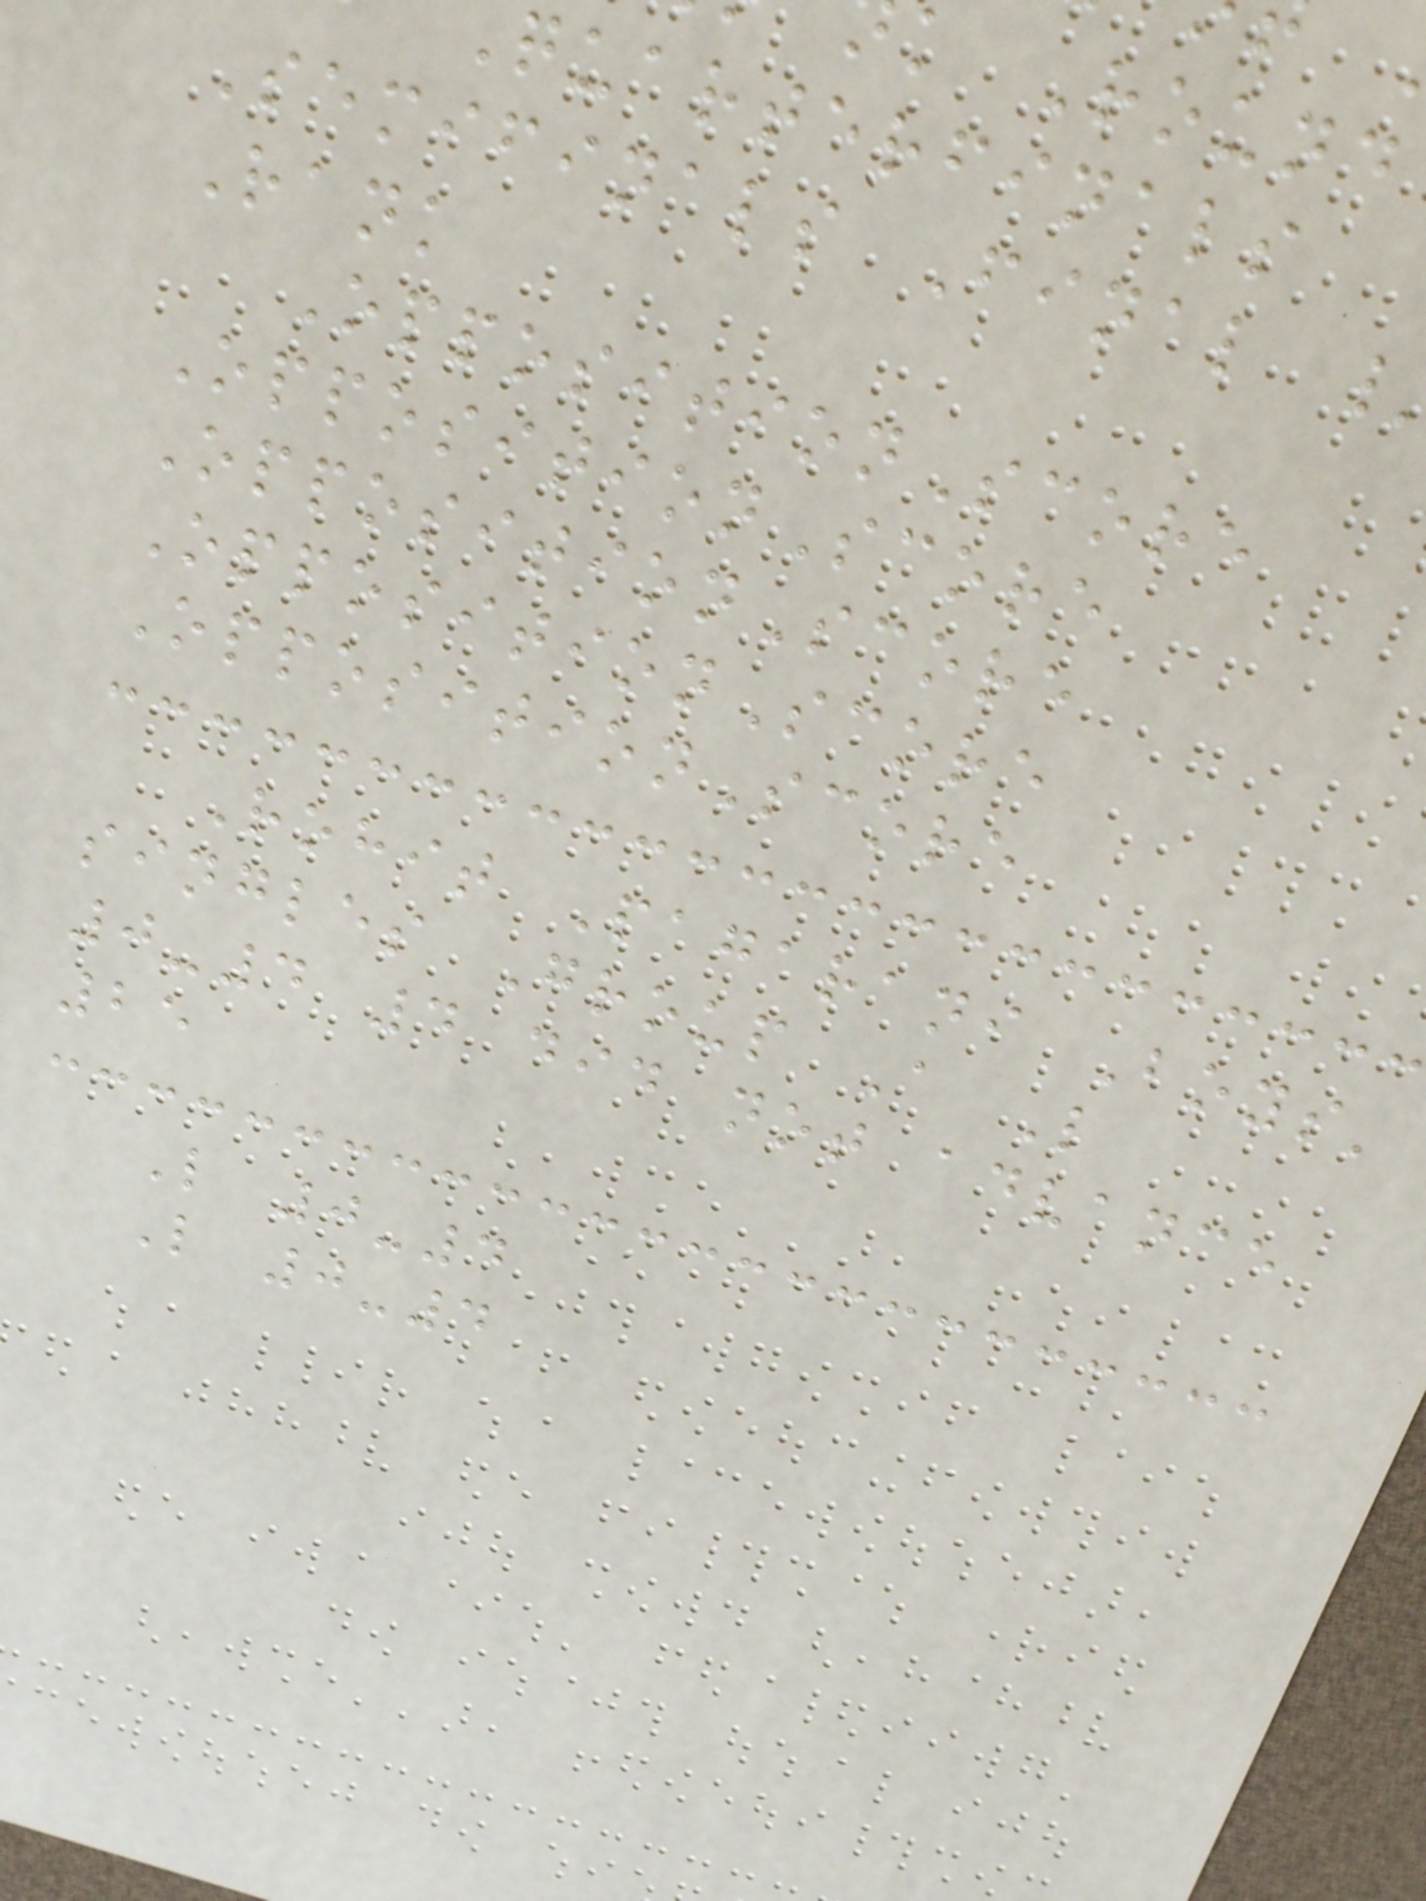k Round
quarterfinals
Semifinals Final
Rank
OppositionScore
OppositionScore
OppositionScore
OppositionScore
OppositionScore
Rohit Pagarani Boys'
singles Group A L
0-4 4 did not advance
25
L 0-4
L 0-4
